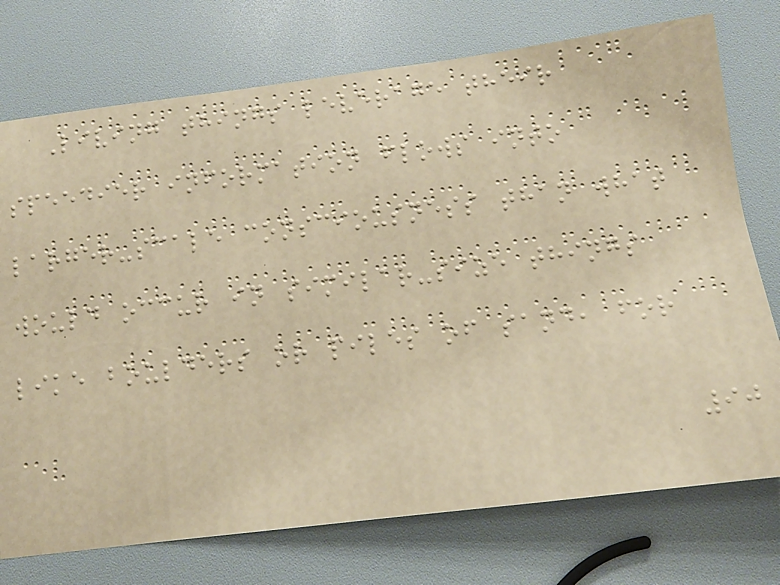Living things leverage their
speedier information flows into
larger-scale consciousness than what
would occur in similar-size things
like boulders or piles of sand, for
90
